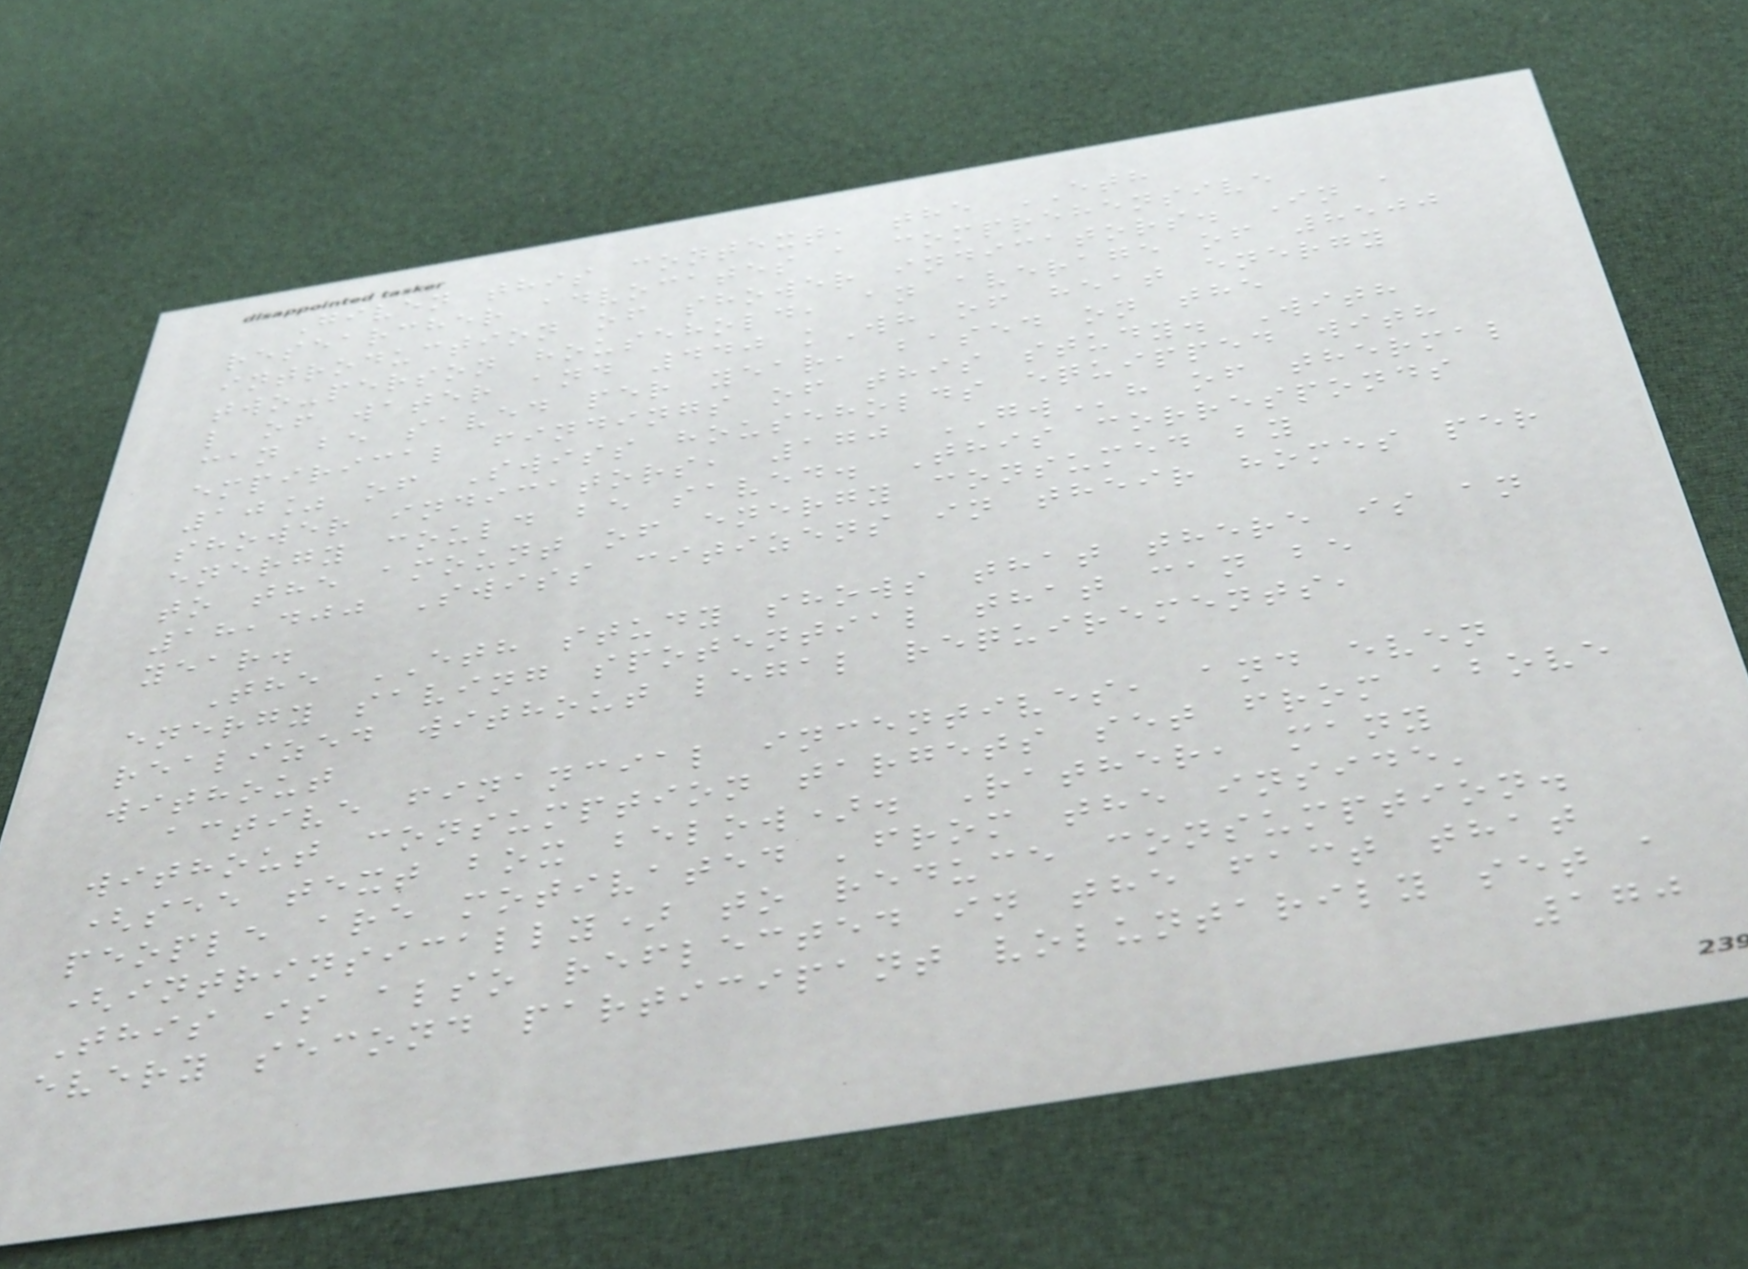Given this context, the ETH
researcher advocates a comprehensive
introduction of shower indicators. In a
two-person household, an average of 8500
l of water and 440 kWh of heat energy
can be saved per year, based on the
empirical findings of this study. With
10% of Swiss households equipped with
shower indicators, 170 GWh of thermal
energy could be saved. This corresponds
to the amount of energy consumed by
18,400 Swiss citizens in their homes per
year.
The ETH study shows that there is an
energy saving spotential that can be
realized without legal requirements,
without
active financial incentives, and even
without consumption targets set from above
(see text box below). Rather, many
people are motivated 'from the inside'
(intrinsically) to reduce consumption.
This is also reflected in the fact that
every second participant voluntarily set a
170
